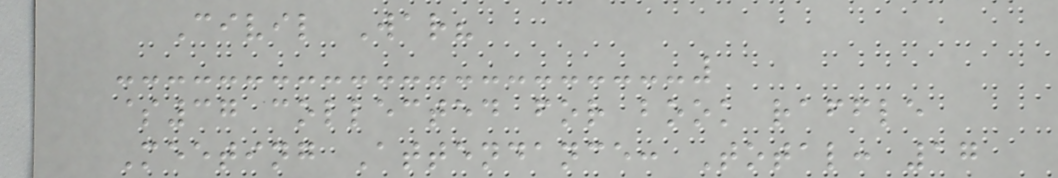Civil War?
$37 collected for book raffle
Meeting Attendance: Total: 17
